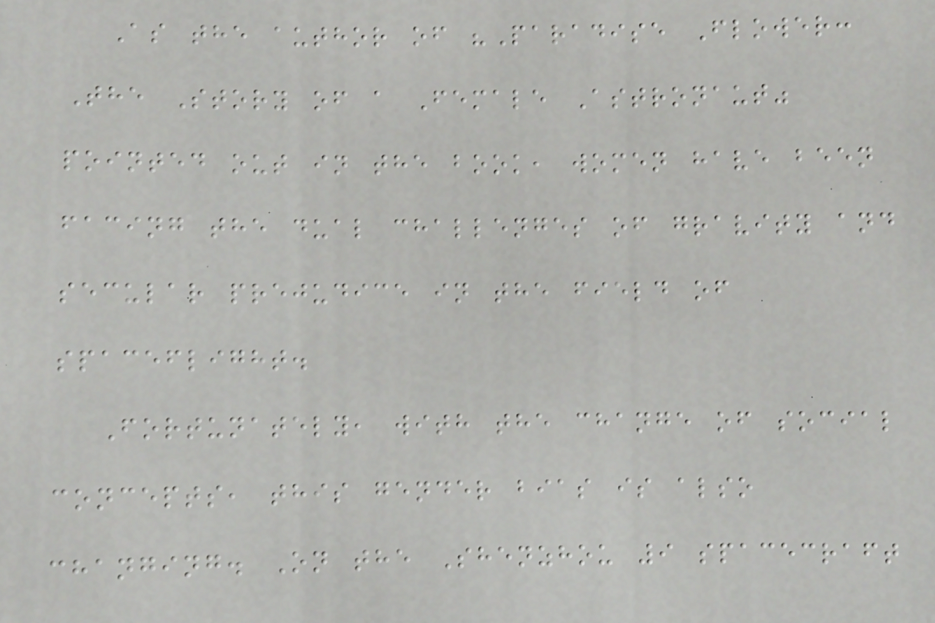As the author of "Paradise Flower:
The Story of a Female Astronaut"
pointed out in the book, women have been
facing the dual challenges of gravity and
secular prejudice in the field of
spaceflight.
Fortunately, with the change of social
concepts, this gender bias is also
changing. On the Shenzhou 9 spacecraft
